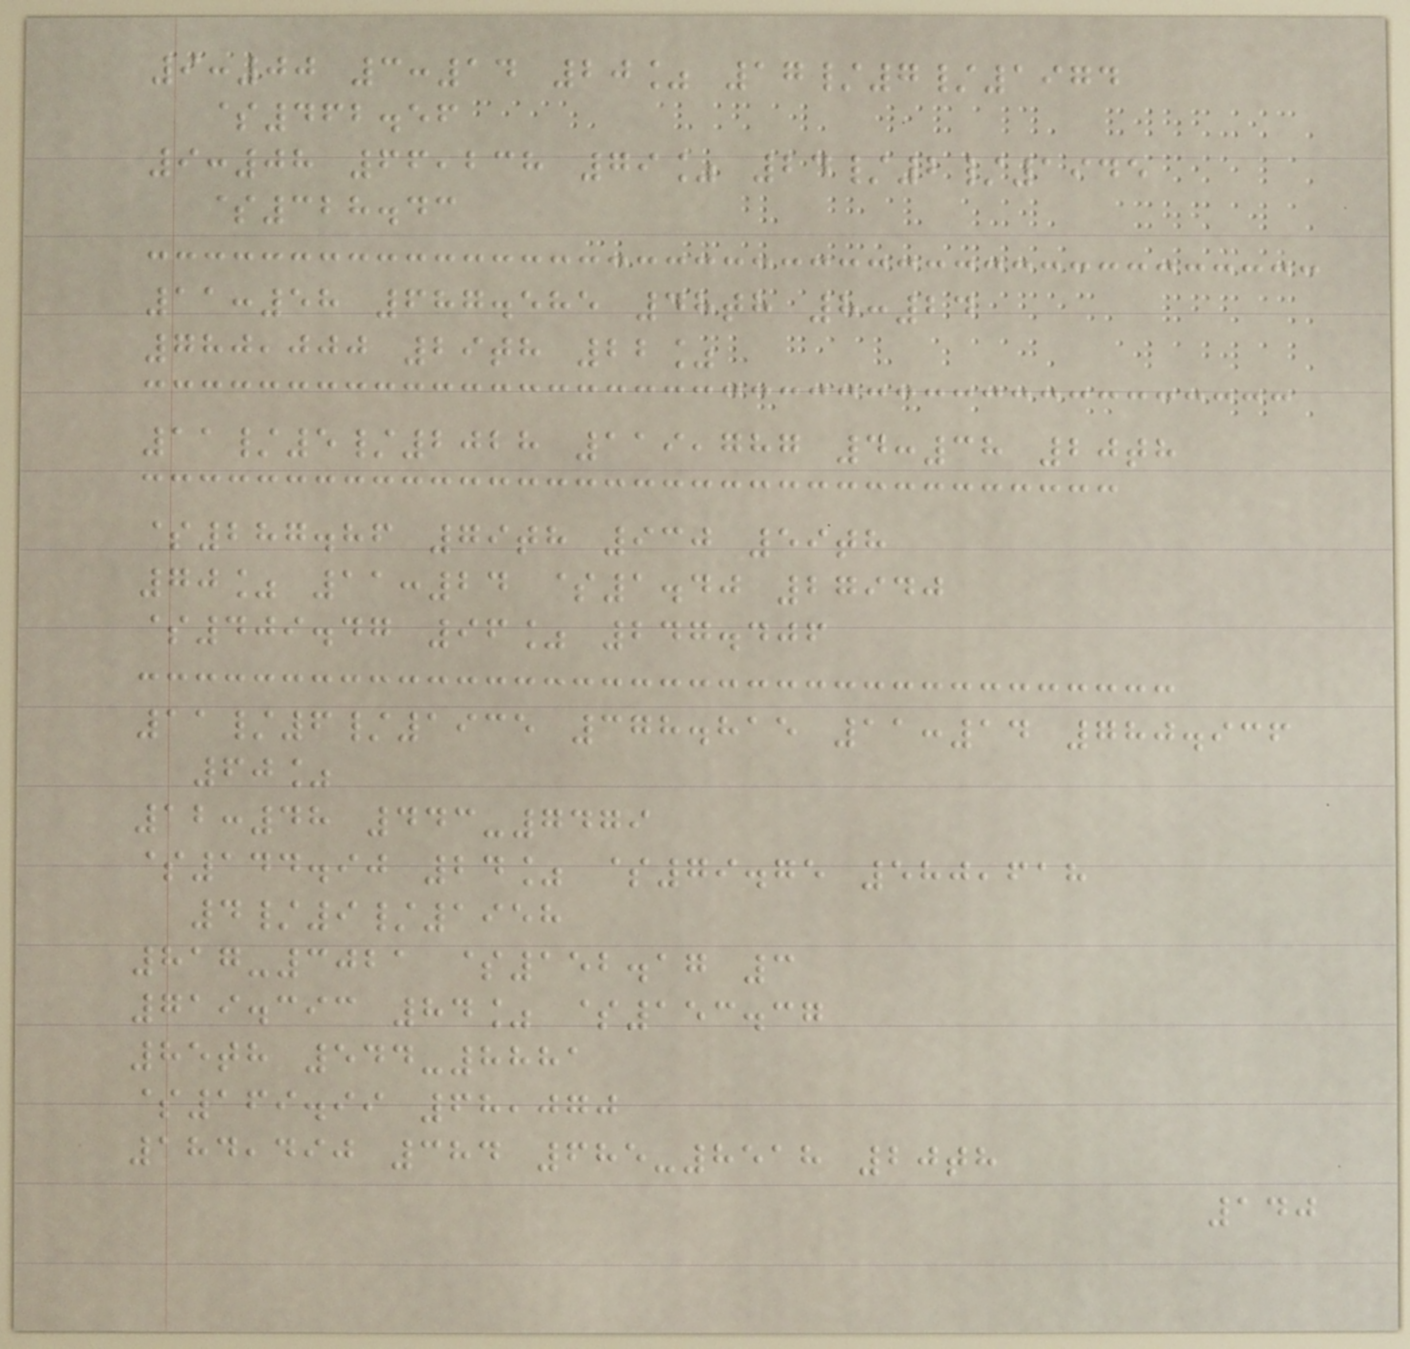9:00 3:14 20% 17/7/1974
$462.56
9:08 66,238 79% 24/2/1945
$328.43
11:58 687.585 48th 8:24
780,000 29th 22%
11/5/2028 119,787 4:38 20th
$287.86 79th 930 59th
70% 11:24 $1.40 27940
$409.47 96% 247.406
11/6/1935 378.815 11:14 780.936
60%
12:48 443-7479
$144.90 24% $79.75 580,618
4/9/1958
817-3021 $152.17 3
719.393 84% $153.37
85th 544-8881
$169.99 68,070
184,490 384 685-8518 20th
140
